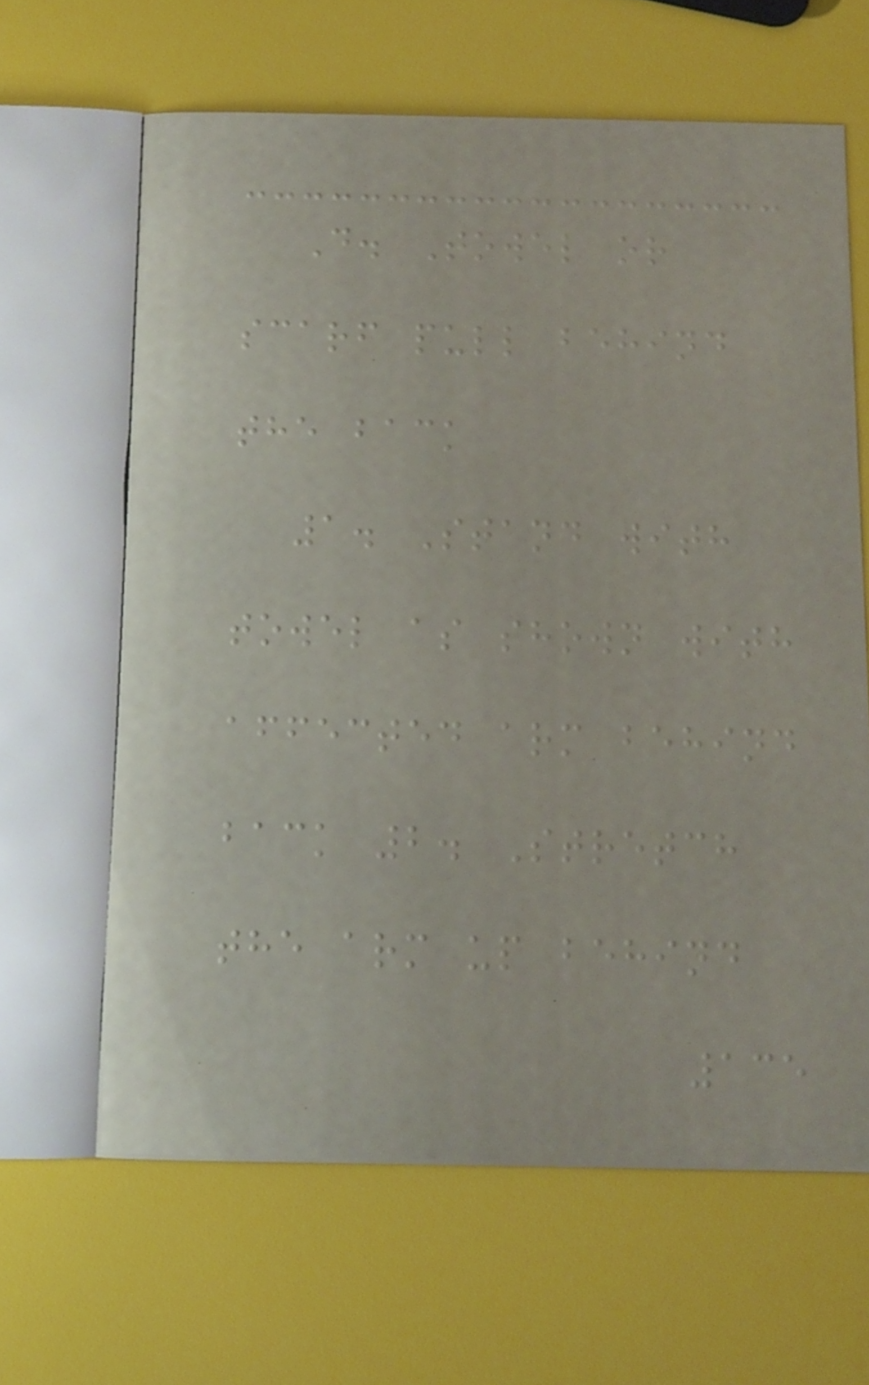D. Towel or
scarf pull behind
the back
1. Stand with
towel as shown with
affected arm behind
back 2. Stretch
the arm up behind
135
